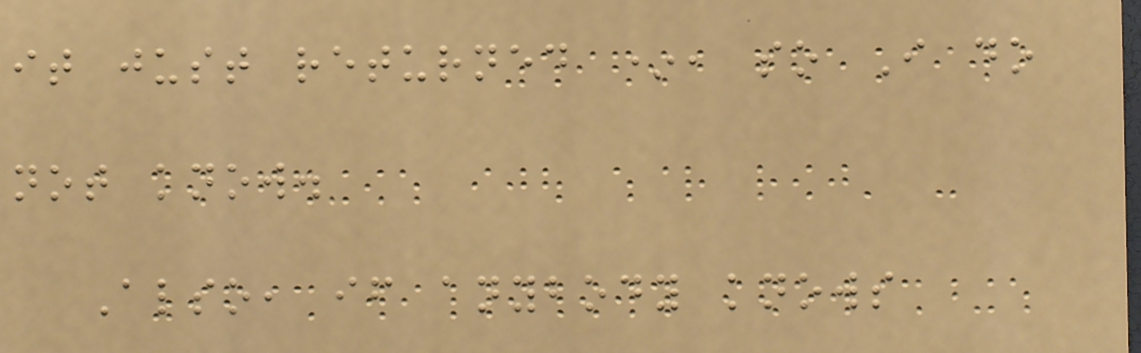it just returned *, so I do
not know.
Also, if anybody knows
